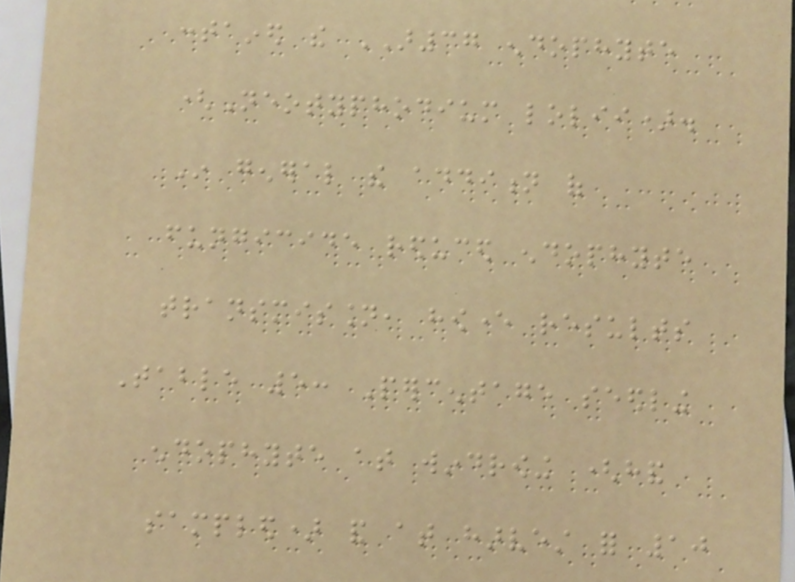contained the AR37 endophyte
(Neotyphodium lolii).
In general the addition of
fungicide reduced endophyte
transmission, however results
Table 5: Percentage seedling
endophyte at windrowing (hand
sampled) and at harvest for 10
